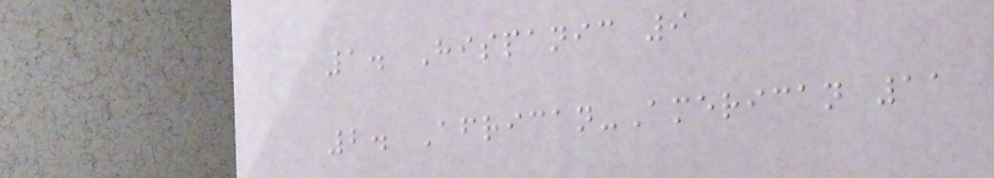1. Hispanic 9
2. African-American 11
